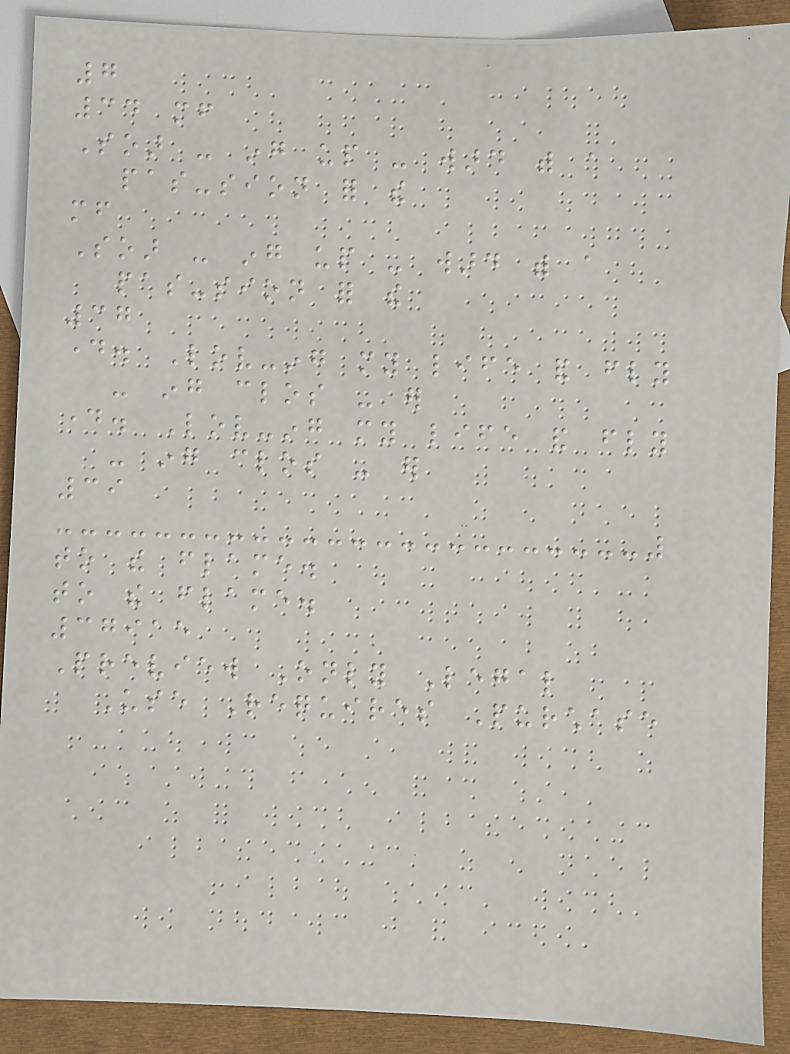7
34 mf
Soar - ing up - ward with a
pas-sion for the
mf
Soar - ing up - ward with a
pas-sion for the
37
day. Lov-ing my life and fly
- ing clos - er
day. Lov-ing my life and fly
- ing clos - er
39
to the flame.
to the flame.
37915
Preview Only Legal
Use Requires Purchase
